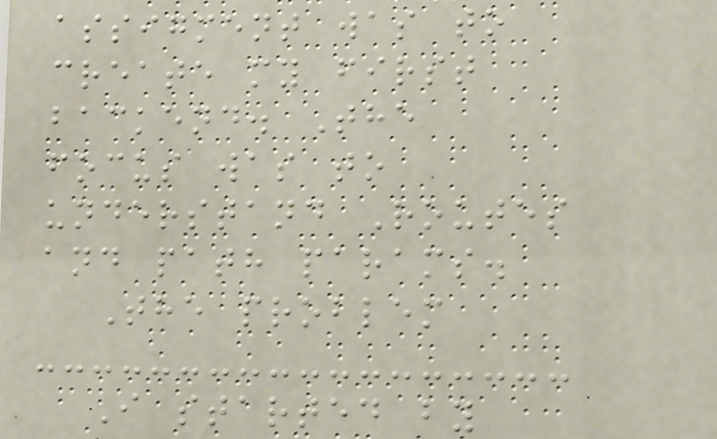assigment was to
create my first
backend. The
focus was to
understand Routes
and path params.
The problem
I started by
